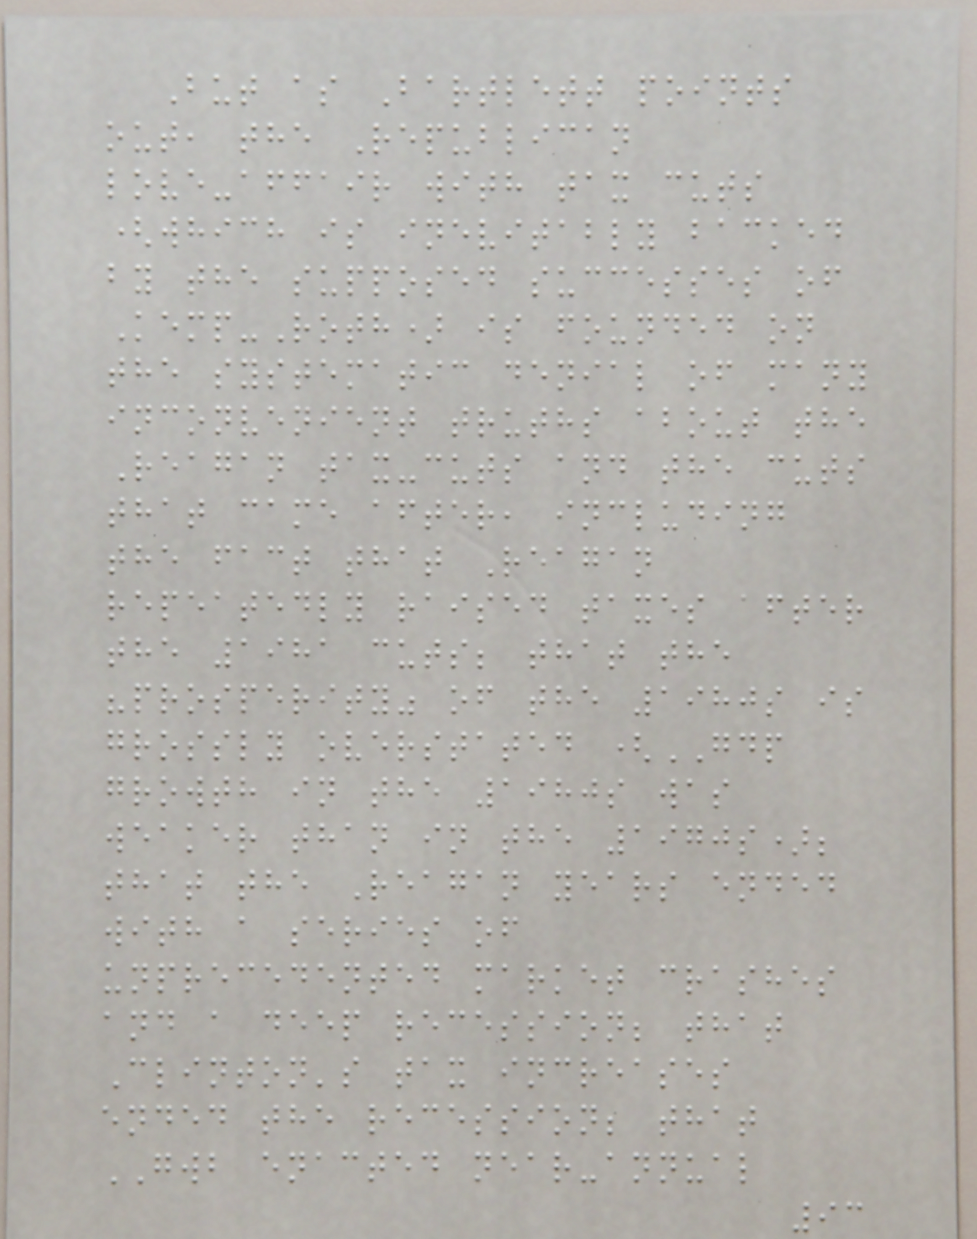But as Bartlett points
out, the Republican
love-affair with tax cuts
(which is inevitably backed
by the supposed successes of
Kemp-Roth) is founded on
the systematic denial of many
inconvenient truths about the
Reagan tax-cuts and the cuts
that came after, including
the fact that Reagan
repeatedly raised taxes after
the 1981 cuts; that the
"prosperity" of the 1980s is
grossly overstated (GDP
growth in the 1980s was
weaker than in the 1970s);
that the Reagan years ended
with a series of
unprecedented market crashes
and a deep recession; that
Clinton's tax increases
ended the recession; that
GWB enacted near-annual
93
